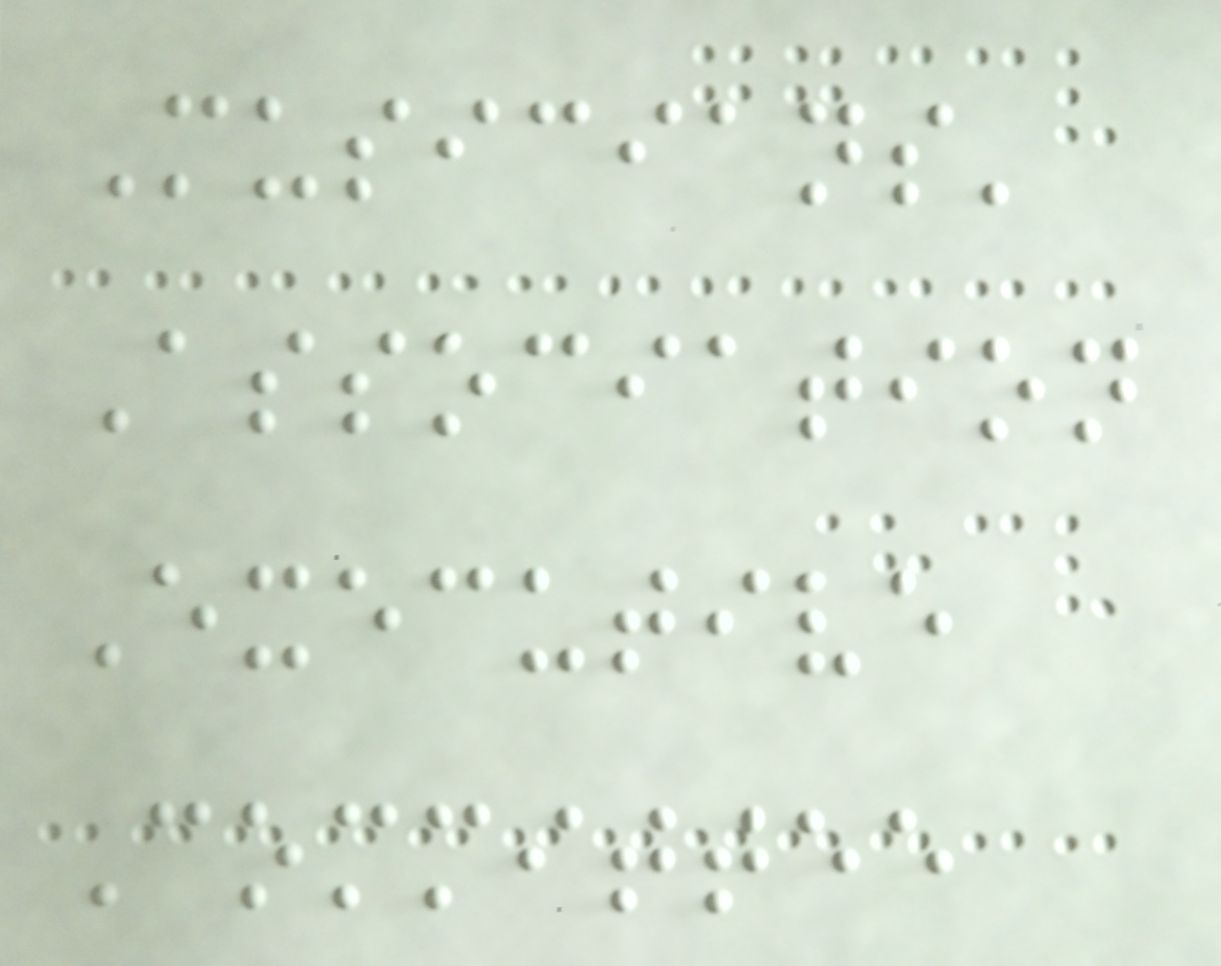Musicians'
Association
Executive
Committee
